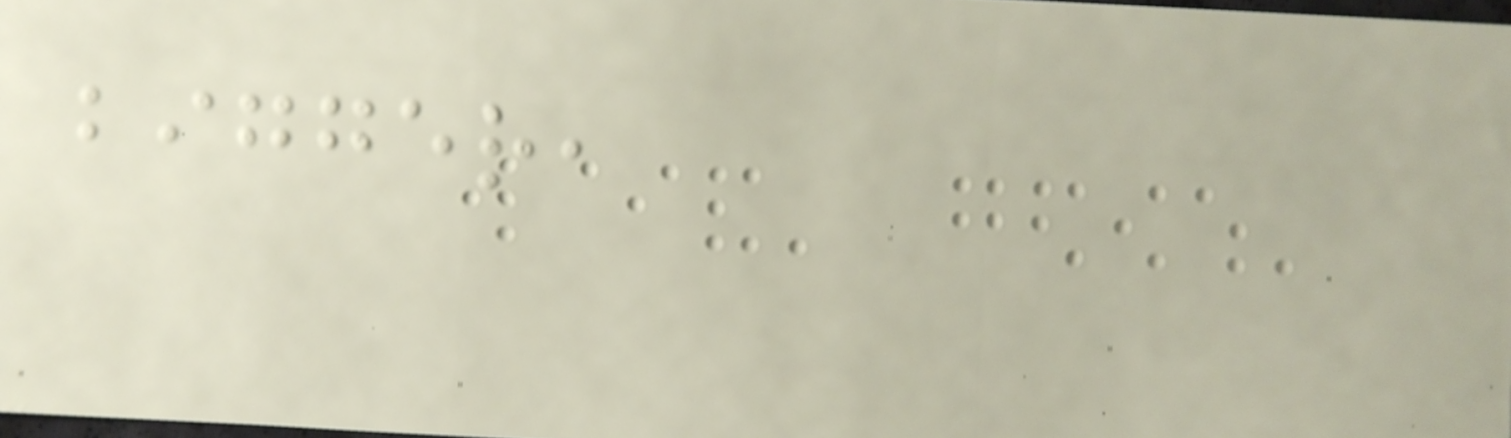bigger,
